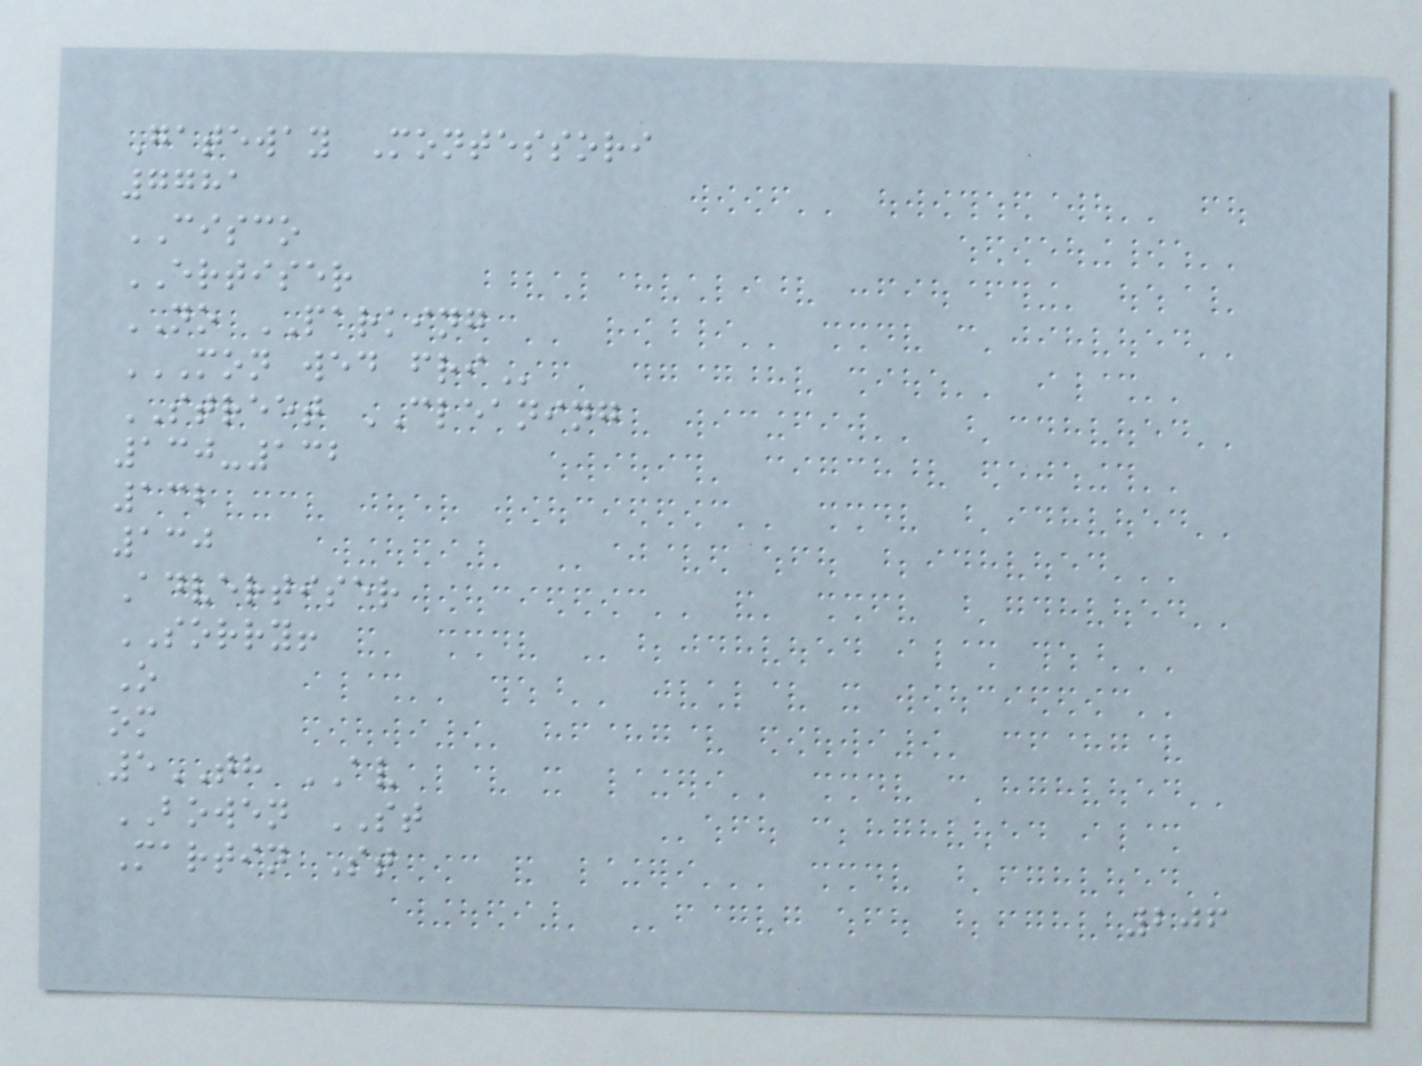Gateway Montessori
7781
CISCO
ERTISER
NO PARKING
MON WED FRI
STREET CLEANING
130-132
132
130
Advertiser
SORRY!
O
om
5TH AV
BOWEN ST
Martin St
206
